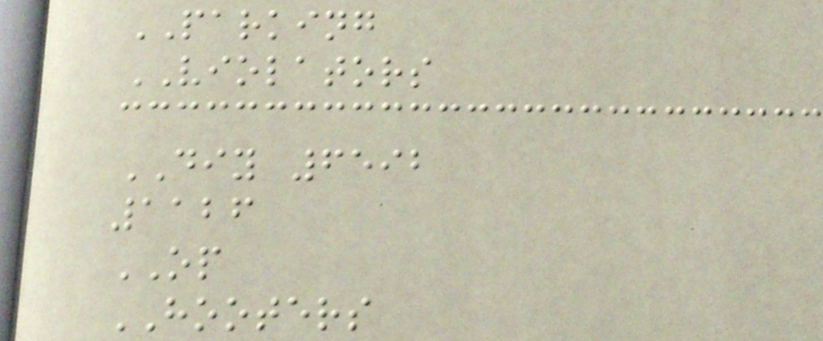PARKING
VIOLATORS
DIY 6592
1126
OP
HOOTERS
